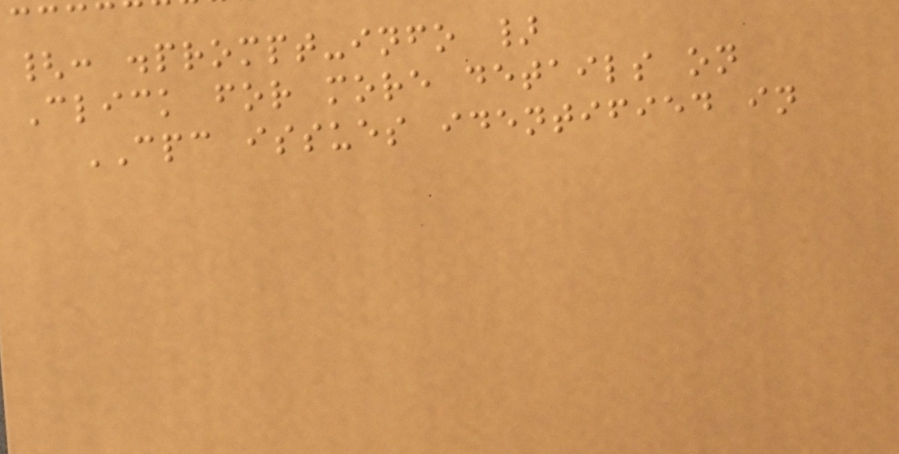{: .prompt-info }
Click for more details on
CPC issues identified in
